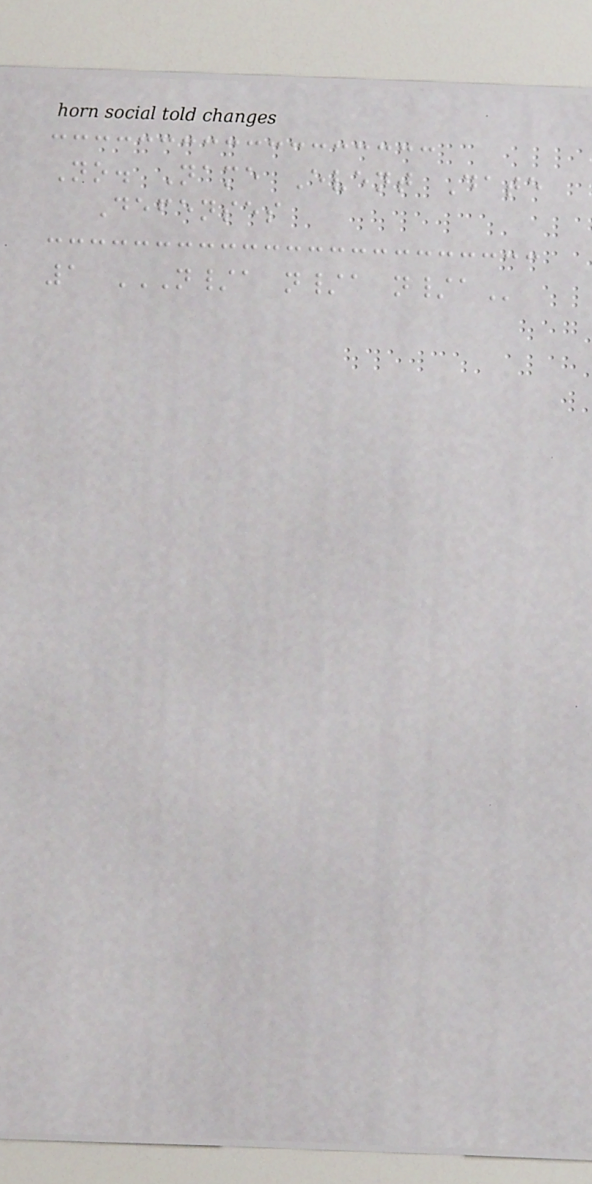No. Name Event Date
Defenses
1 N/A N/A N/A
